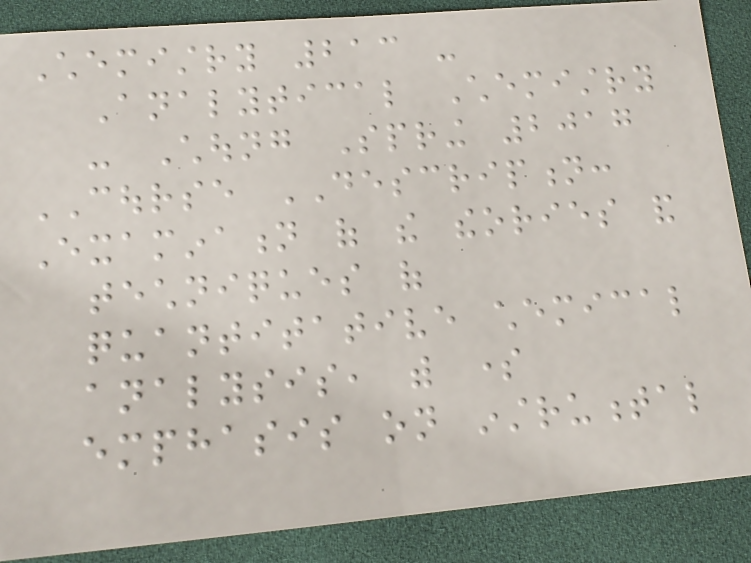Chemistry 213 -
Analytical Chemistry
- Choung Spring 2017
COURSE DESCRIPTION:
Examination of the theories and
techniques of
quantitative chemical
analysis, with some
emphasis on instrumental
